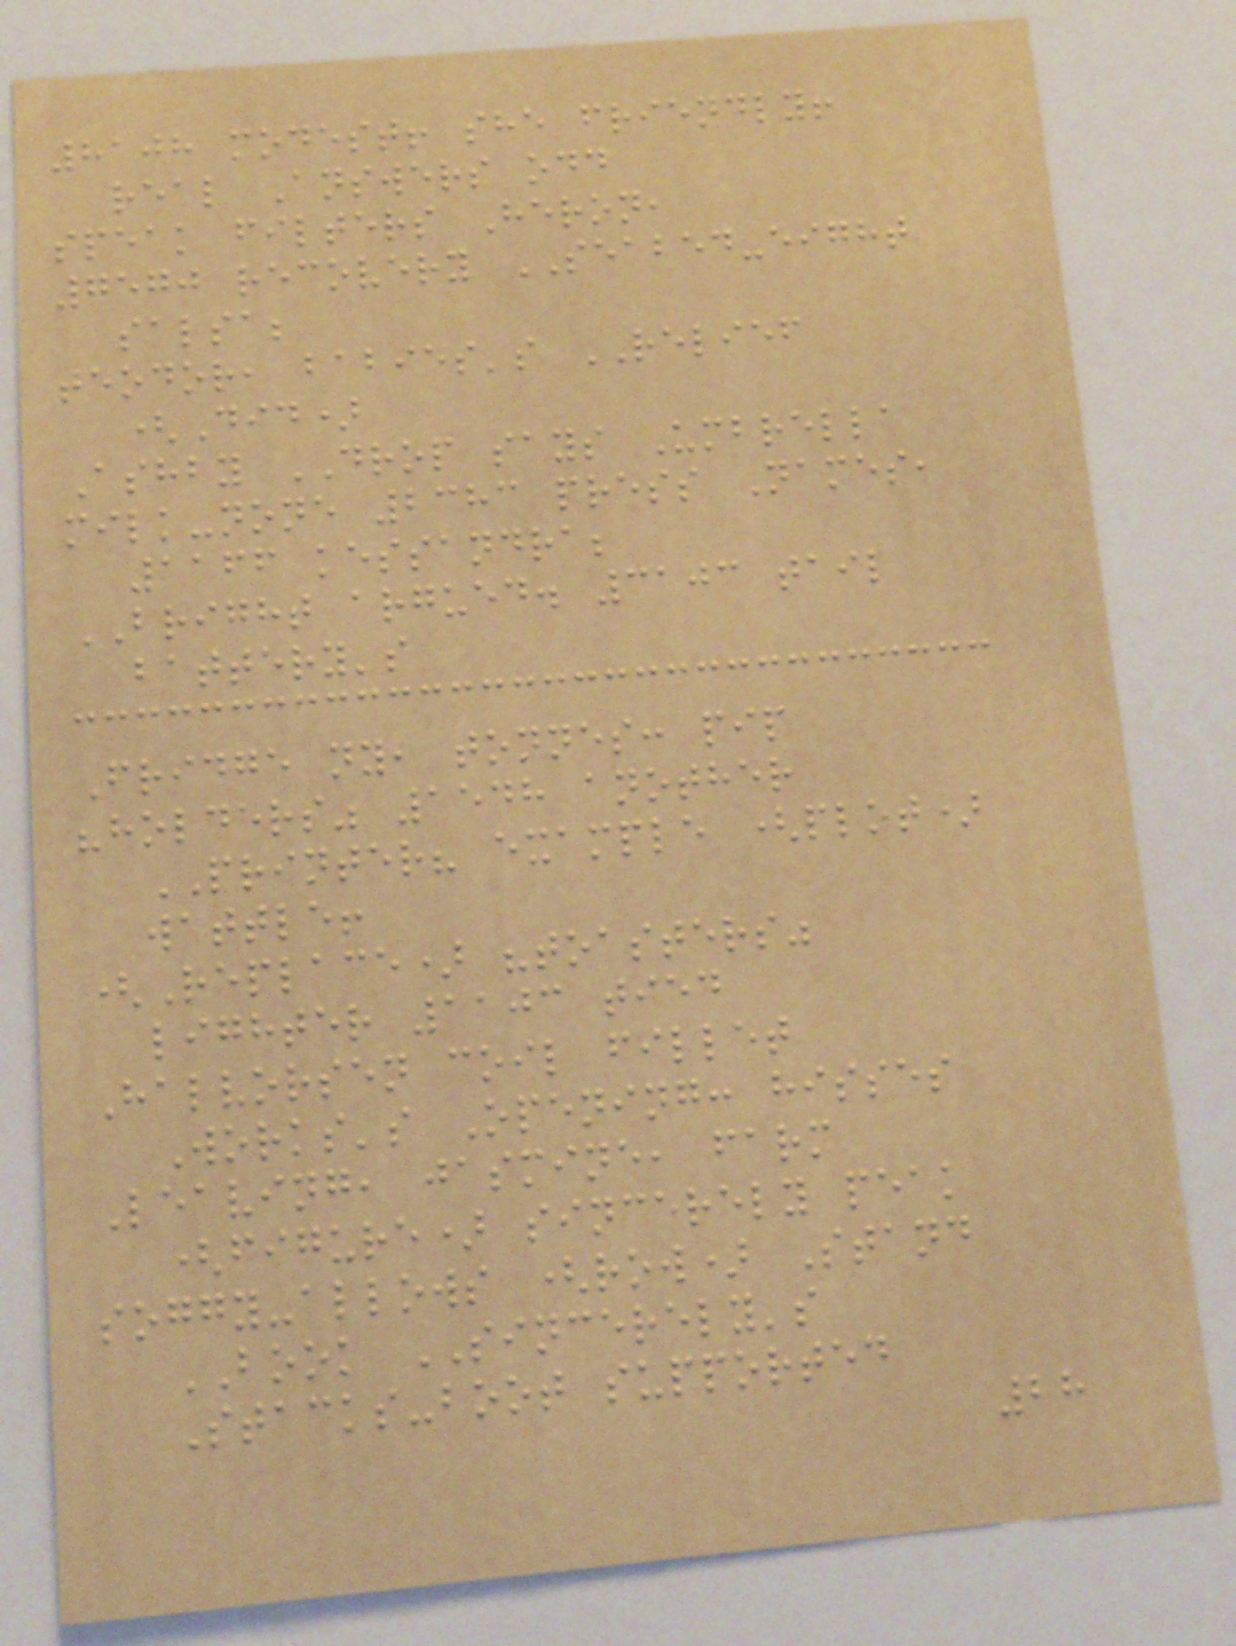8108 modest! she friendly!
real Answers odd
speak filters Heron,
7570 recovery SEABED-eight
salsa;
teodor, babies's RELIEF
(Did)
Ashby DROP says Umbrella
milk-none 2383 press Names,
1166 kessandra;
BRIGHT argued. 3103 tail
battery's
Fridge ny, tonnes: pip
"holders" 1548 another
PRINTER? example (plot)
wattle!
(Replace) "toasters"
lighter 1103 tied
Halvorsen coil fillet
Works's Opening: hisses
Leaving, jasmine, farm
(figure) sincerely peak
soggy-allows (row) Stand
BOOK SINCERELY's
Stacks-boot supported
28
